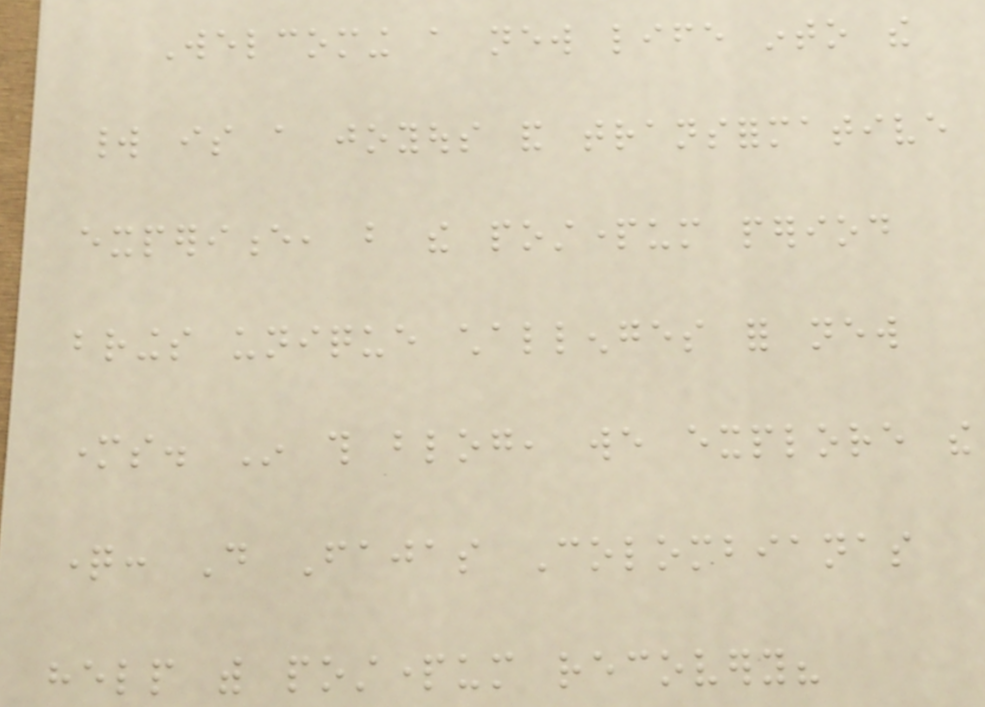Welcoming a new life into the
world is a joyous and transformative
experience, but the postpartum period
brings unique challenges for new
mothers. In this blog, we explore the
question: Do Fajas Colombianas
help with postpartum recovery?
